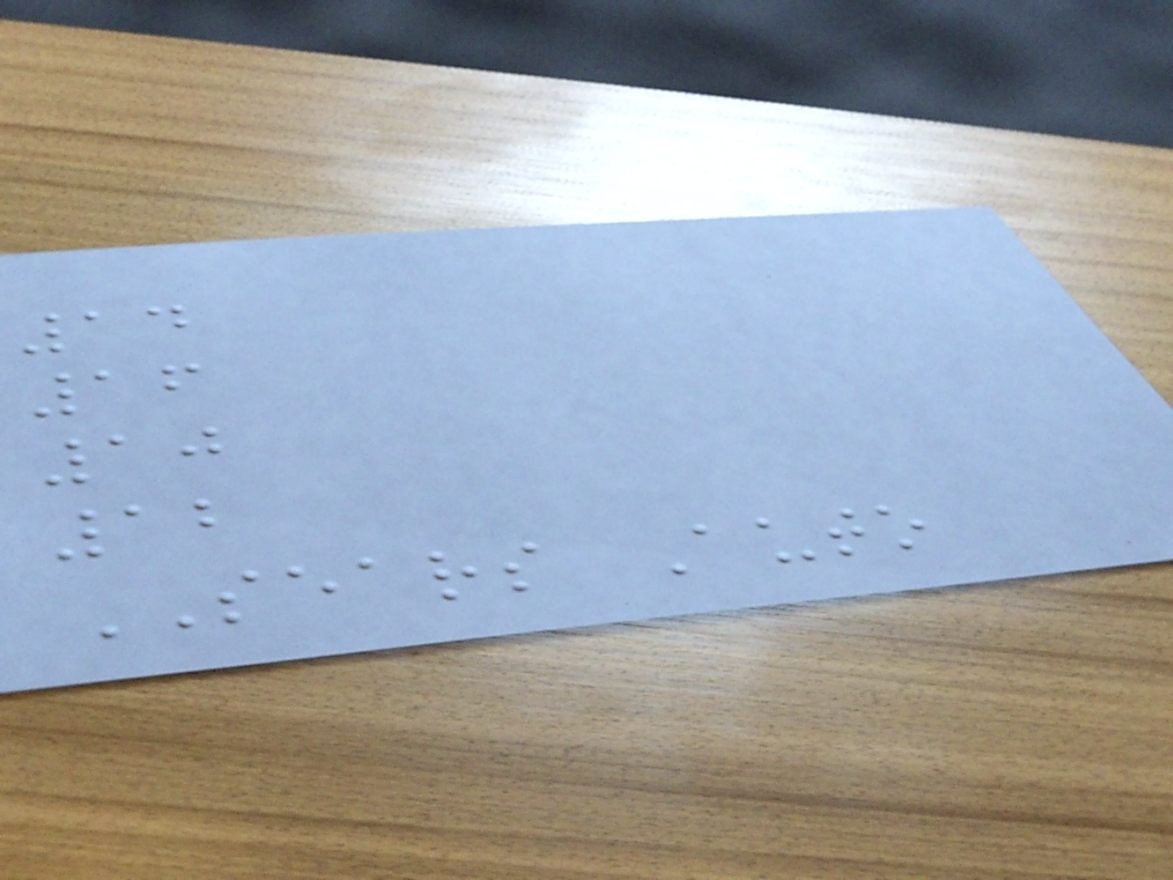14
16
10
12
SEARS Auto
